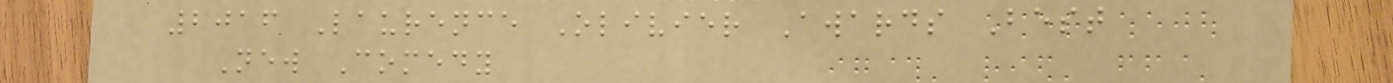2016 Laurence Olivier Awards Best
New Comedy
